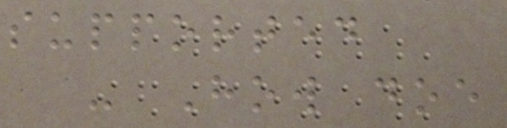supported
- How doe
